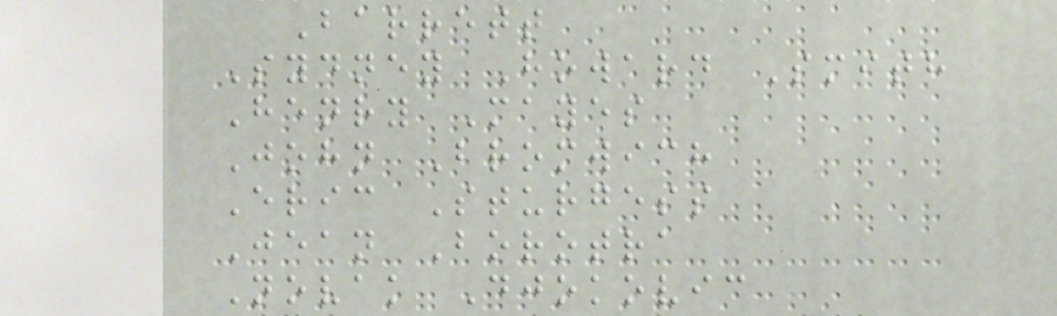Barrett
Sydney Howard Smith
Henry Mayes
John Bromwich
Eric Sturgess
Jean Borotra
Novak Djokovic
